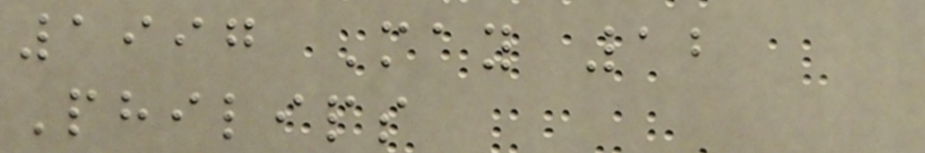1997 May 12
Philips
